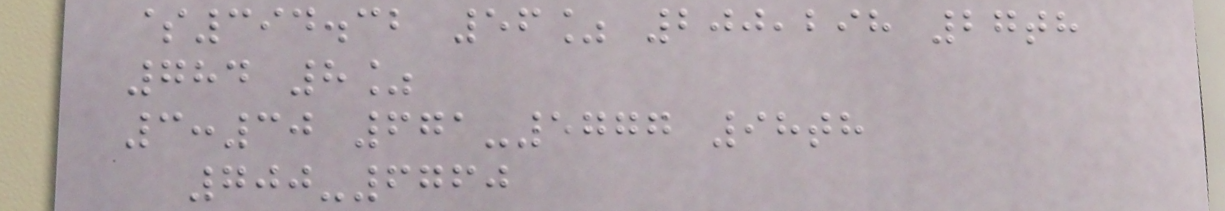$394.32 56% 200,298 27th
784 8%
3:30 671-5777 98th
700-6760
